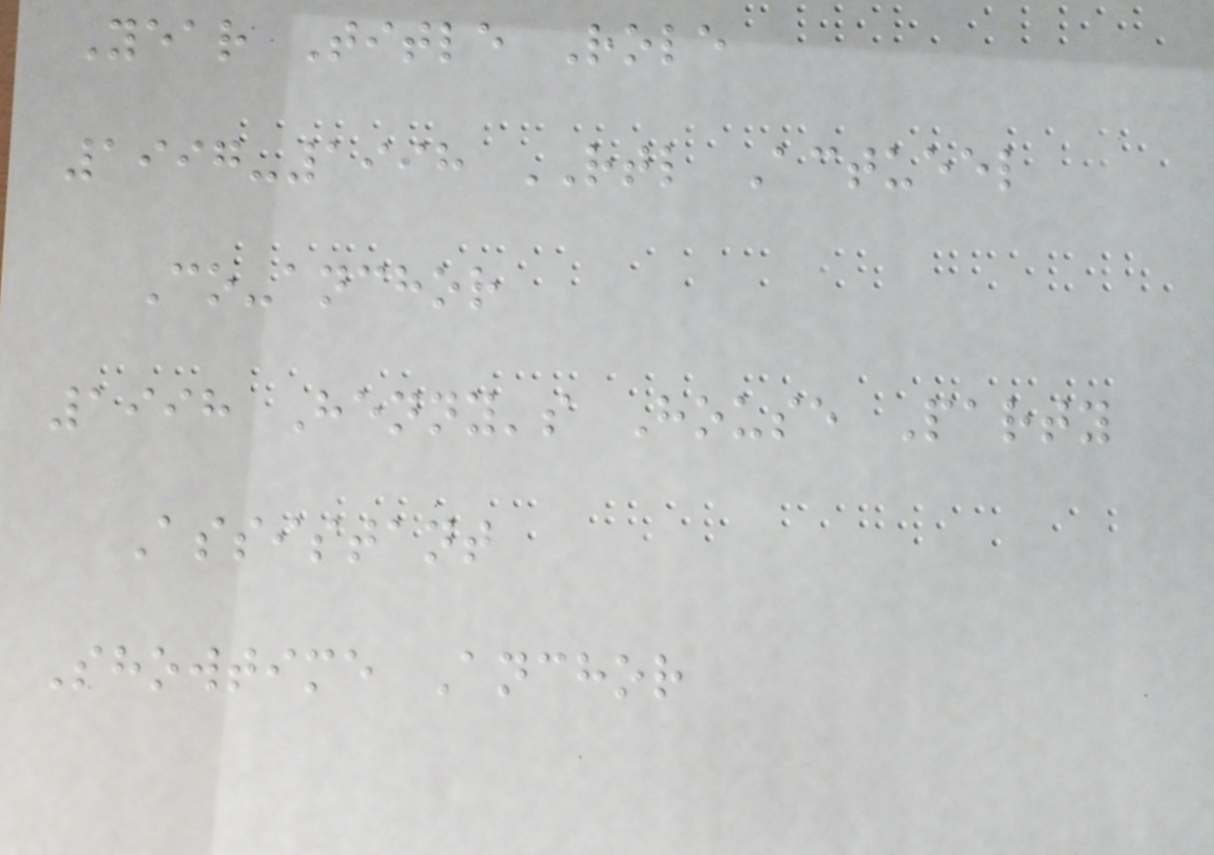Year Title Role
1997-1998 RTL Actueel
Co-anchor
1998 Henny's House Party
Assistant
Showtime Anchor
